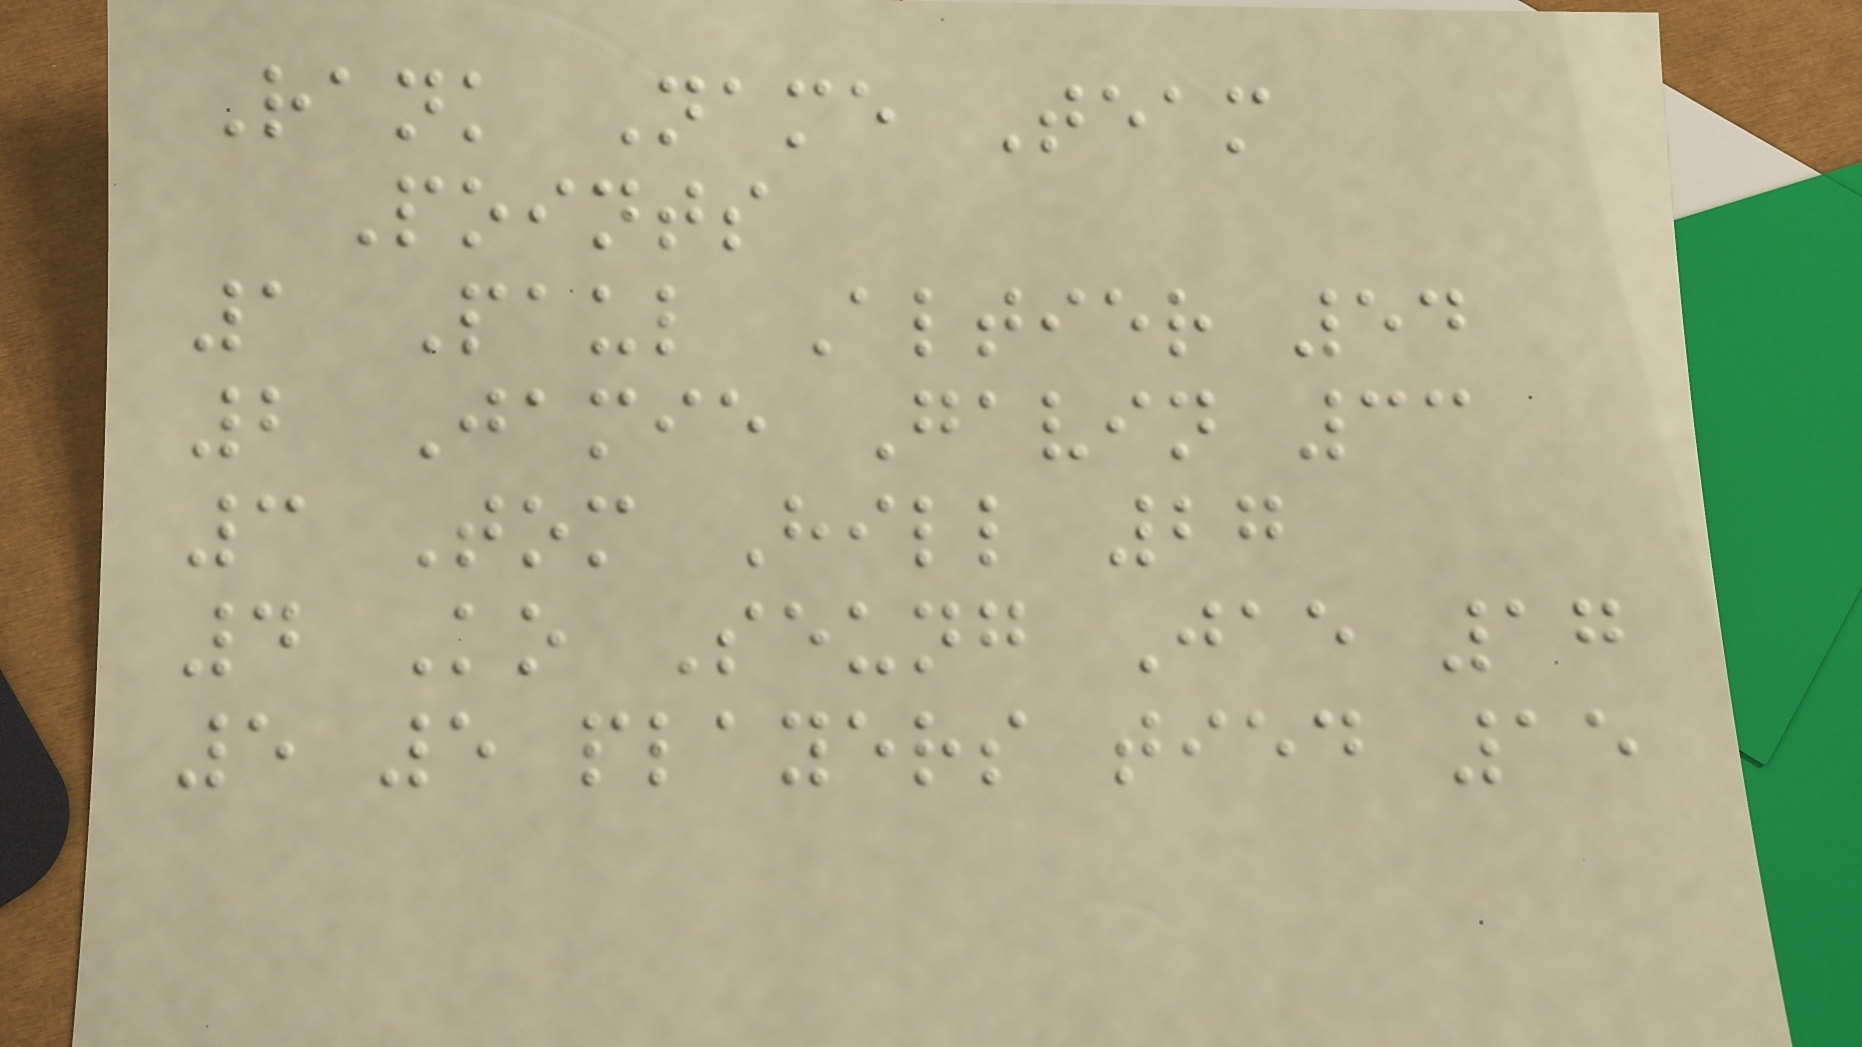Rank Name Team
Points
1 Paul Altier 54
2 Jamie Gavin 33
3 Tom Hill 27
4 Ko Seung Jae 17
5 5 players tied 15
